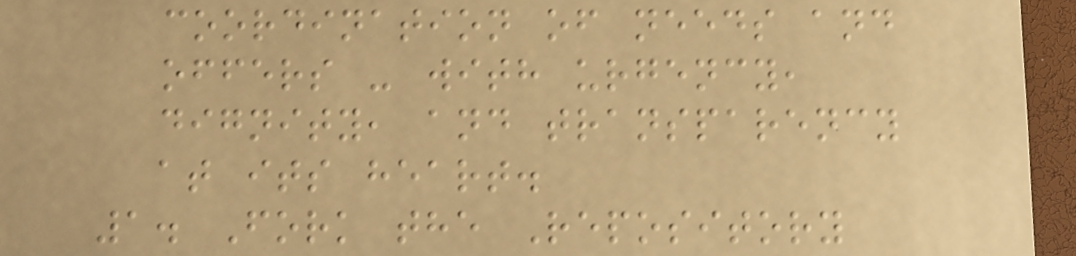coordination of needs and
offers - with urgency,
dignity, and transparency
at its heart.
1. Fork the Repository
